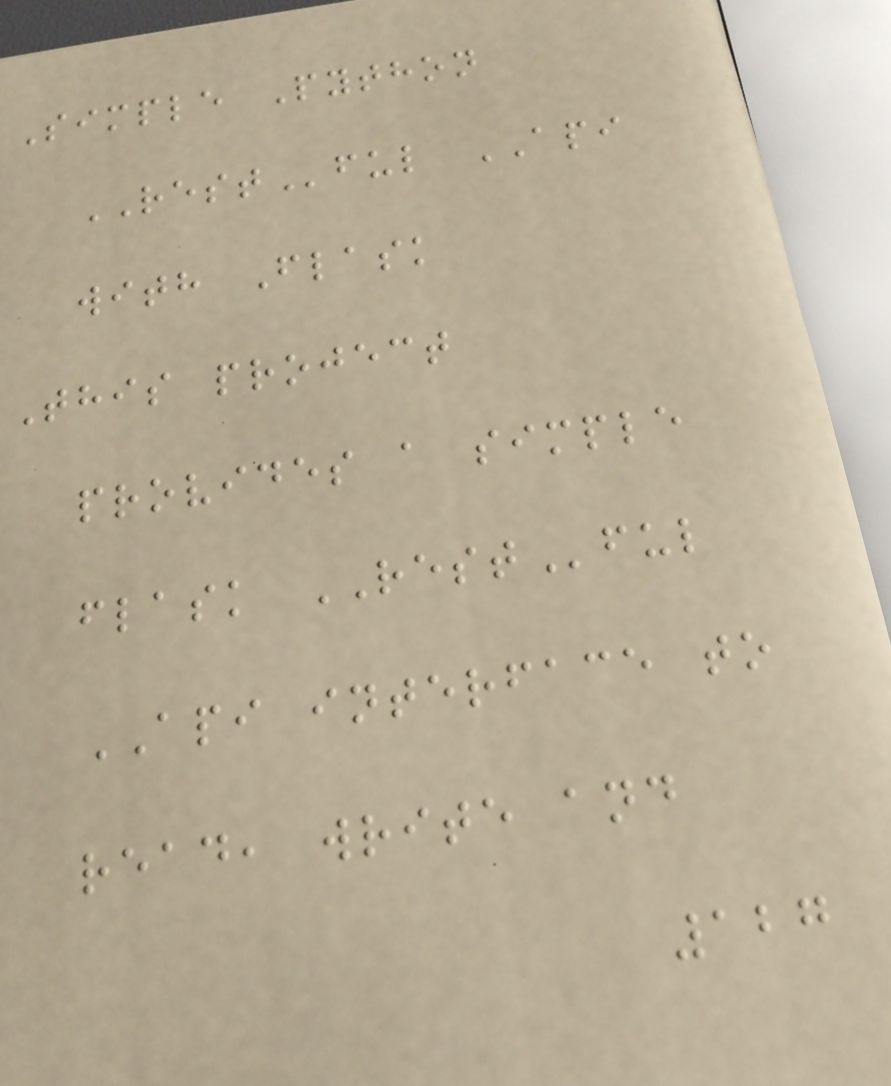Simple Python
RESTful API
with Flask
This project
provides a simple
flask RESTful
API interface to
read, write and
127
